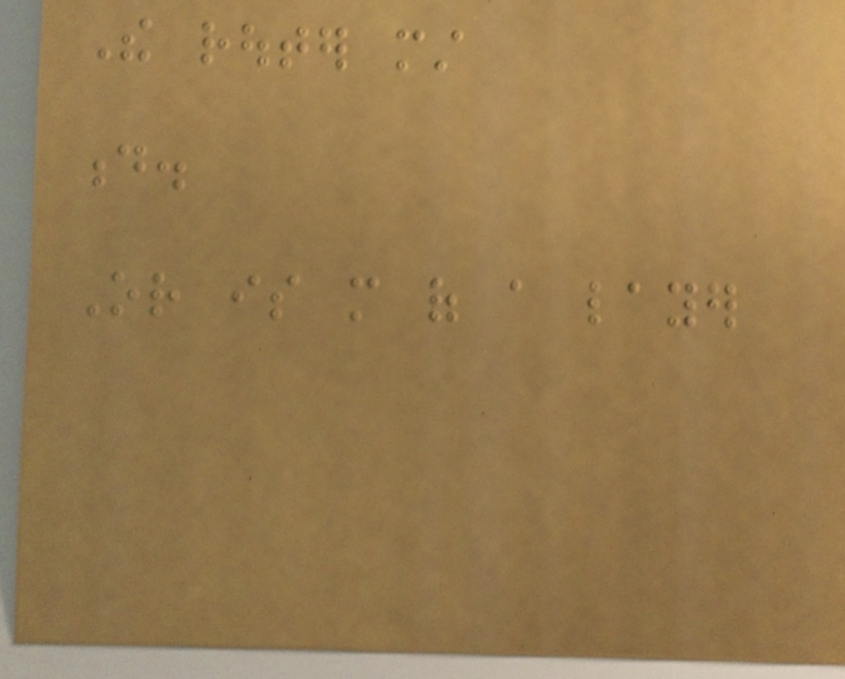The router must
d.
Or is more of a layer
